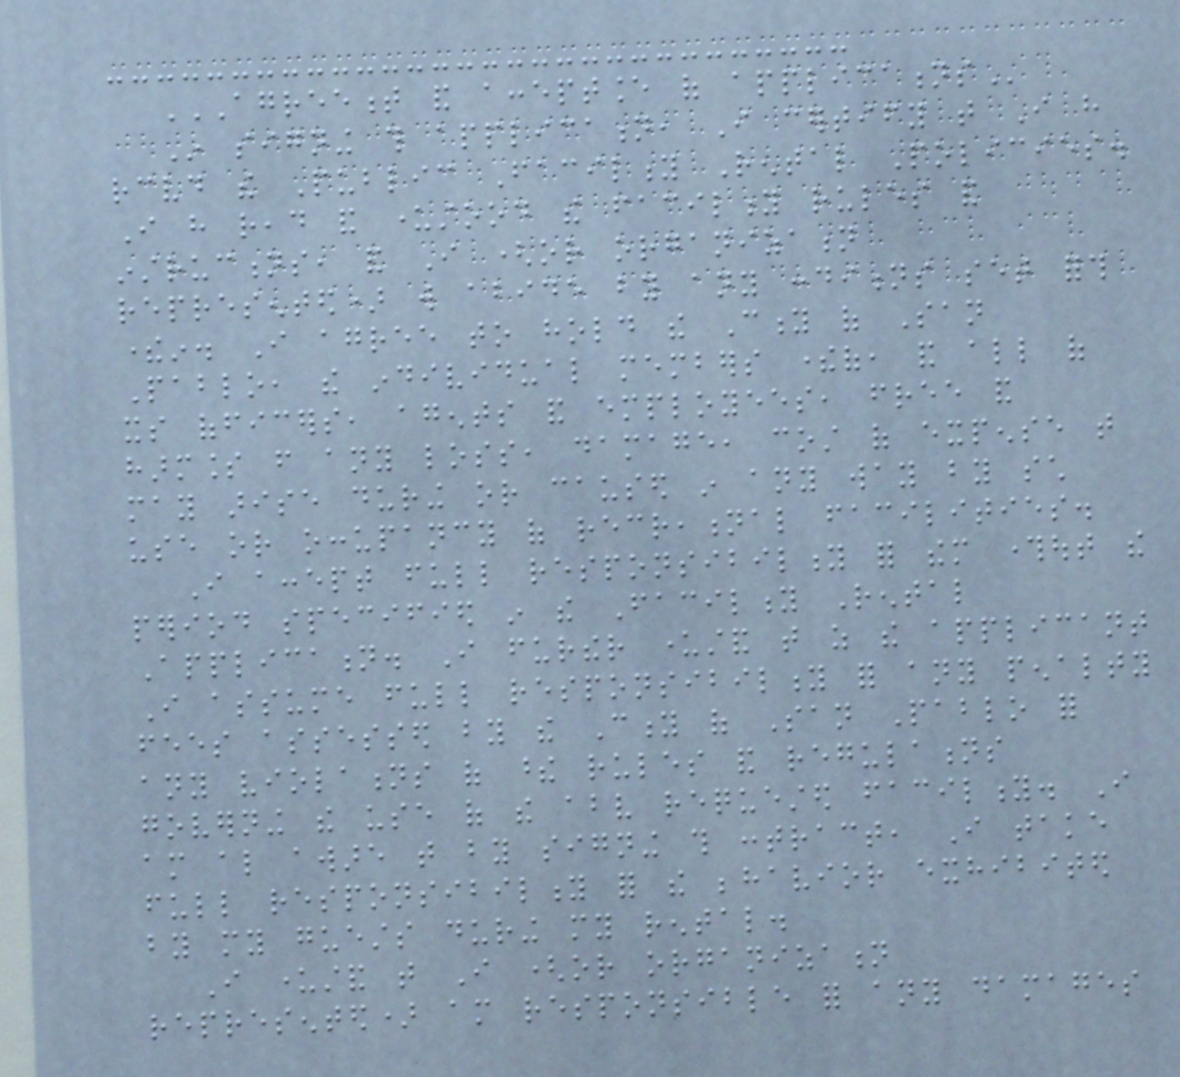AGREEMENT AND ACCEPTANCE OF APPLICATIONS
In signing this application, I certify that I have
received the Public Facility Rental Policies.
I have read and understood the facility rules and
instructions, and I (or organization
represented) will abide by any conditions set forth
therein. I agree to hold the City of San
Pablo, the individual members thereof, and all of
its officers, agents and employees, free and
harmless from any loss, damage, cost of expense that
may arise during or caused in any way by such
use or occupancy of recreational facilities.
I accept full responsibility for them throughout the
period specified in the Facility Rental
Application. I further understand that as the applicant
I assume full responsibility for any penalty
fees assessed by the City of San Pablo for
any violations of these rules and regulations
governing the use of the above requested facility. I
am also aware that by signing this contract, I take
full responsibility for the behavior exhibited
by my guests during my rental.
I understand that I (or organization
represented) am responsible for any damages
